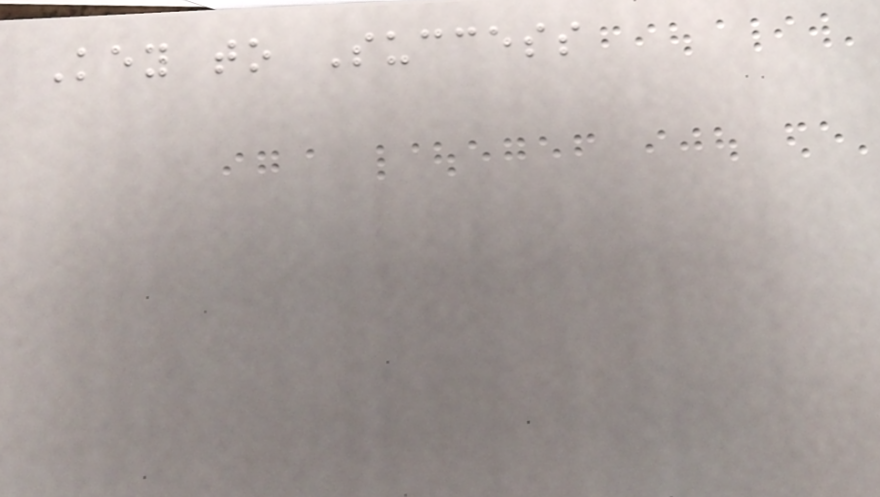Key to Success
